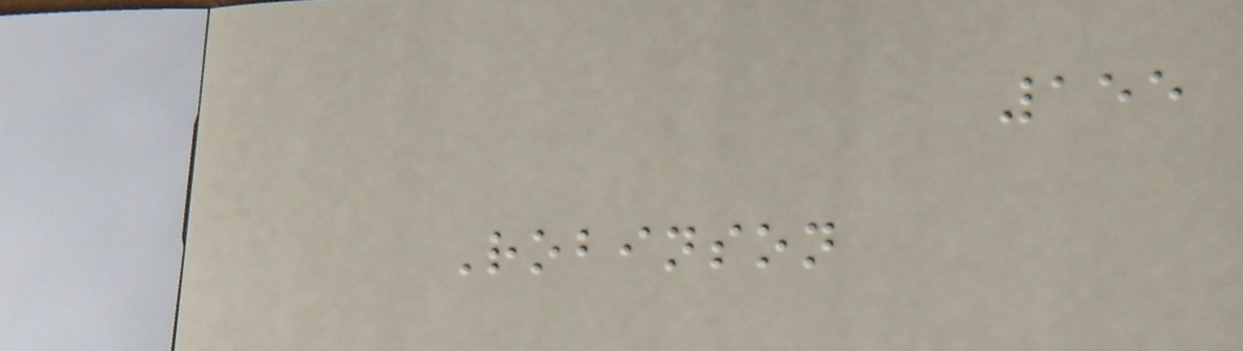155
Robinson
